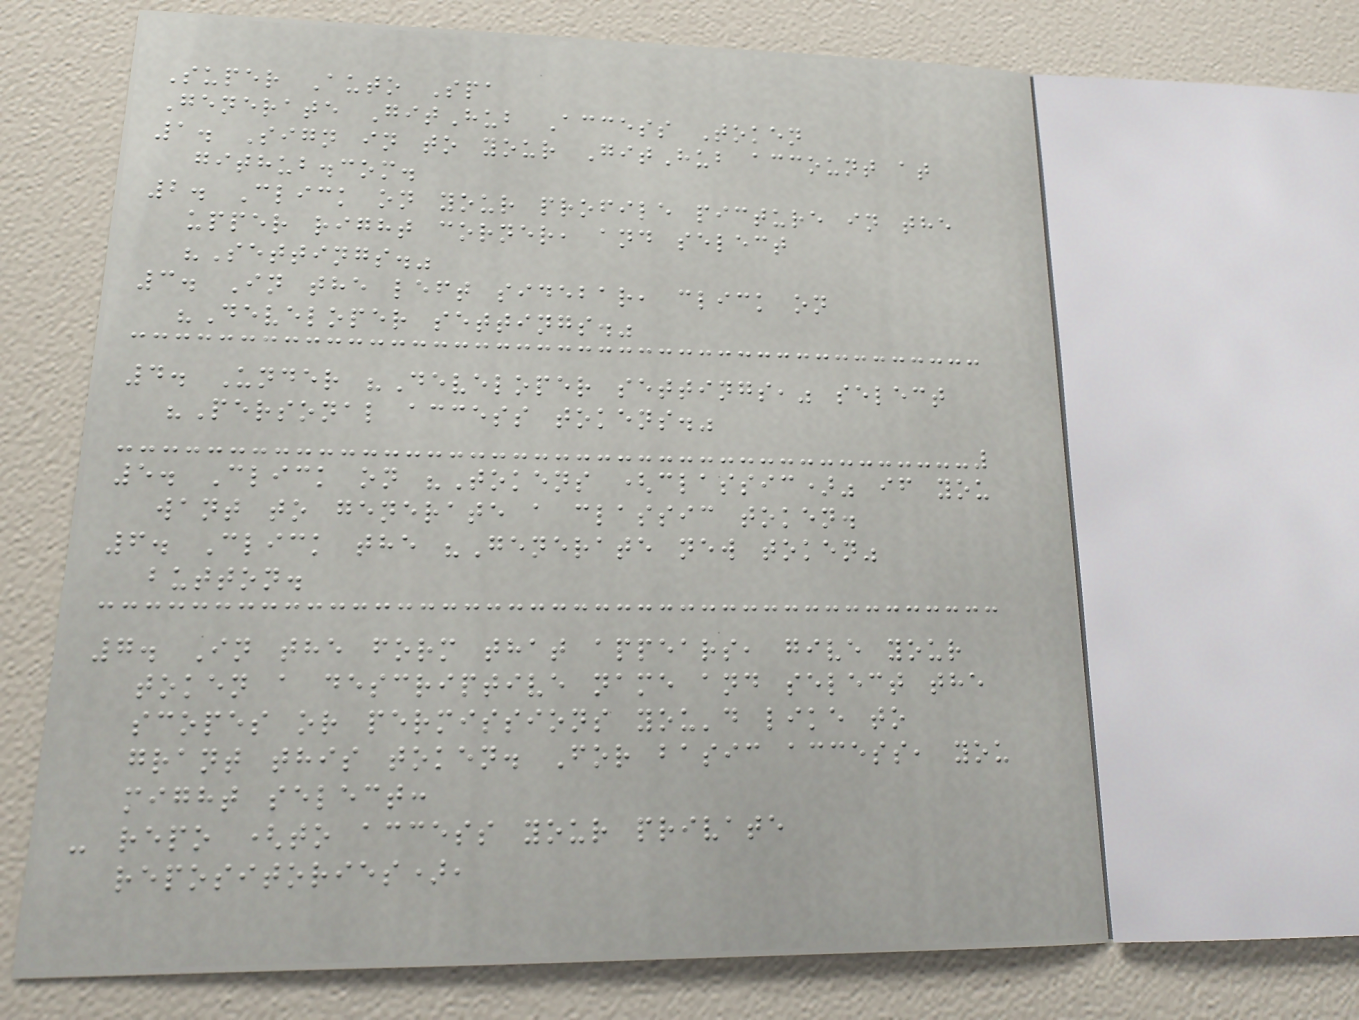Super Auto Spa
Generate GitHub Access Token
1. Sign in to your GitHub account at
github.com.
2. Click on your profile picture in the
upper right corner, and select
"Settings."
3. In the left sidebar, click on
"Developer settings."
4. Under "Developer settings," select
"Personal access tokens."
5. Click on "Tokens (classic)" if you
want to generate a classic token.
6. Click the "Generate new token"
button.
7. In the form that appears, give your
token a descriptive name and select the
scopes or permissions you'd like to
grant this token. For basic access, you
might select:
- repo (to access your private
repositories),
